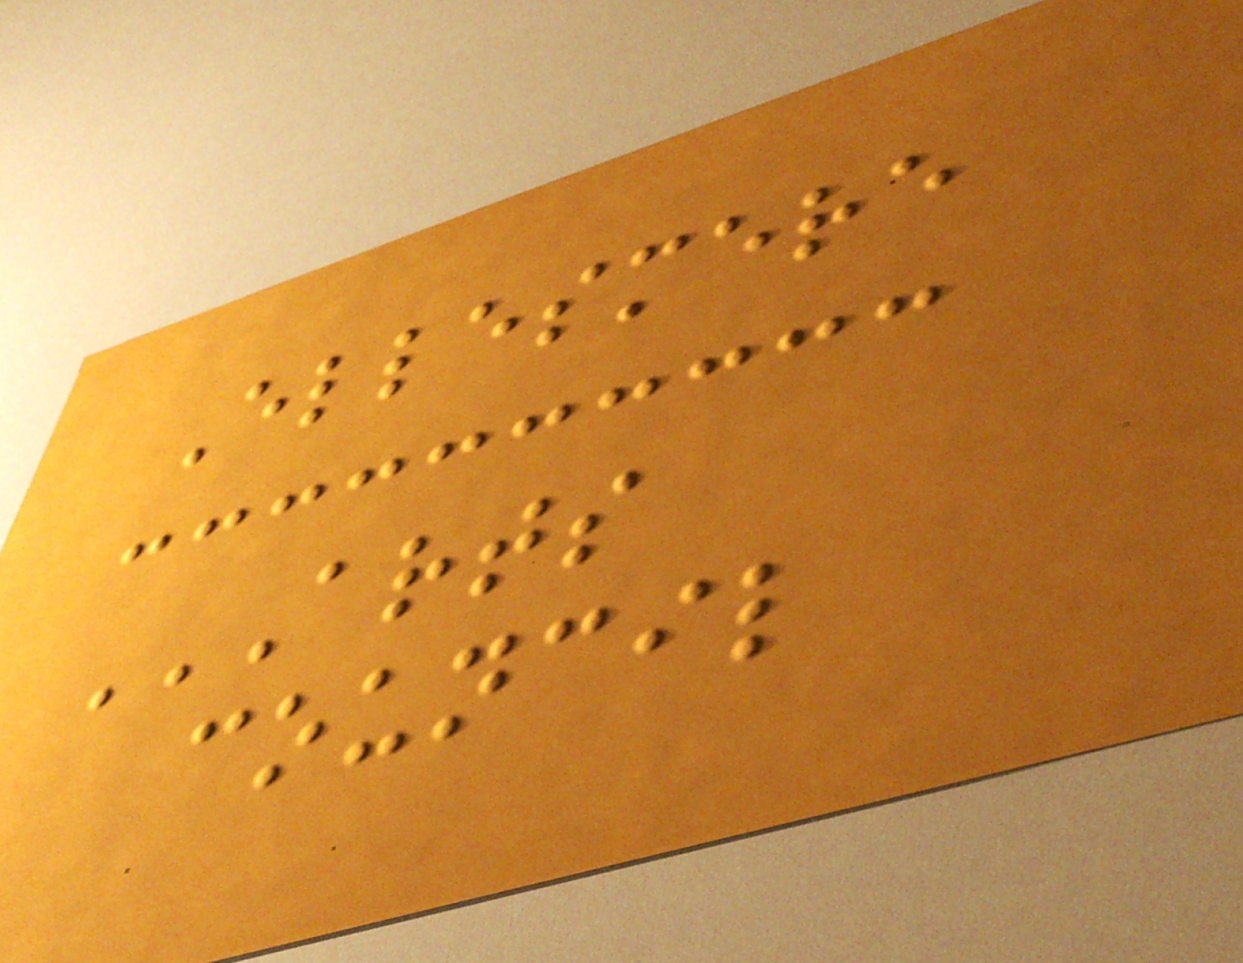Ellesmere
ARTS
COUNCIL
